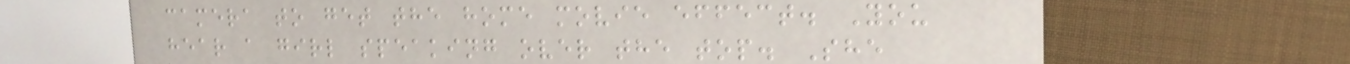camera to get the home movie effect. You
hear a girl speaking over the top. She
